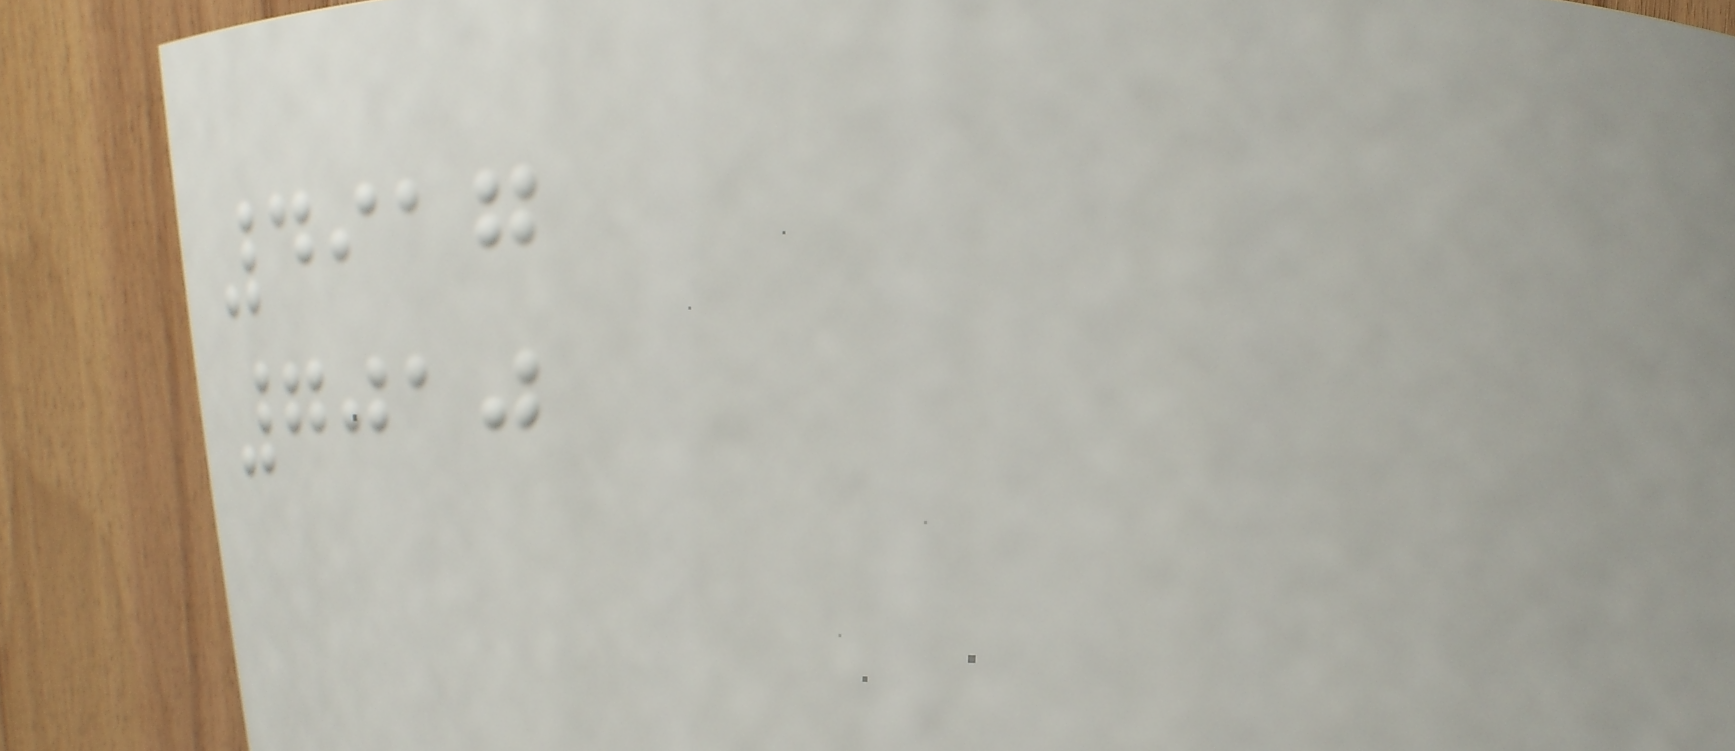4917
7010
